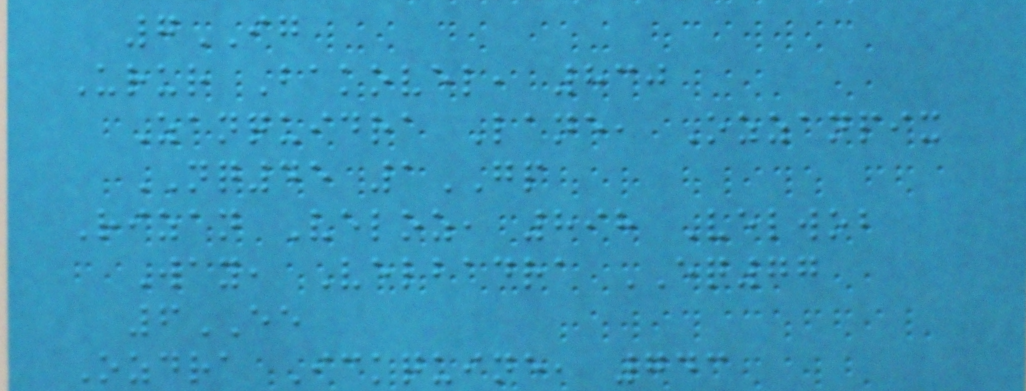7IG
Urur Bakovel, 830
Zanquidra Lane, Ozzanpix
NQ45 1GP
Rizan Veloz, 898 Velwob
Way, Velbadra EQ77
6EE
Ozdra Ickquine, 743
